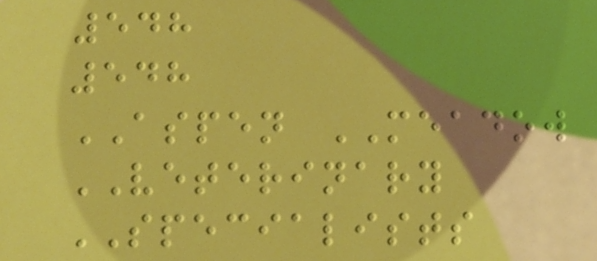548
548
ASPEN MEADOW
VETERINARY
SPECIALISTS
